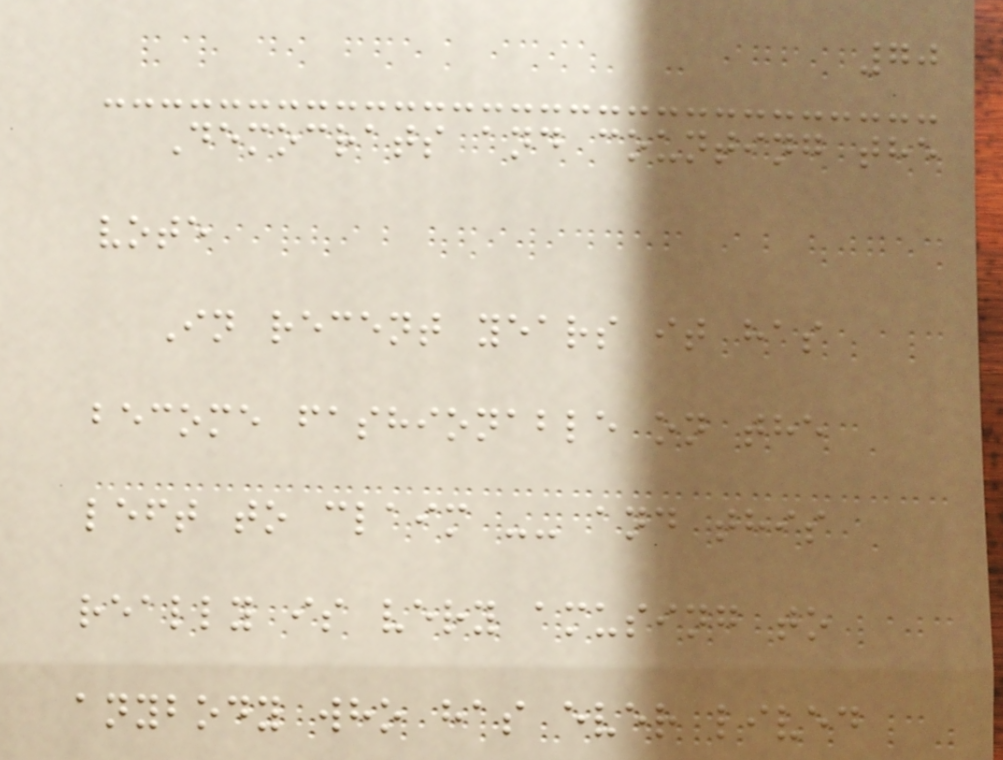70
Democrats and counting the
vote
In recent years it has
become fashionable on the
left to claim -- and this
really is very amusing to
anybody who has ever lived
